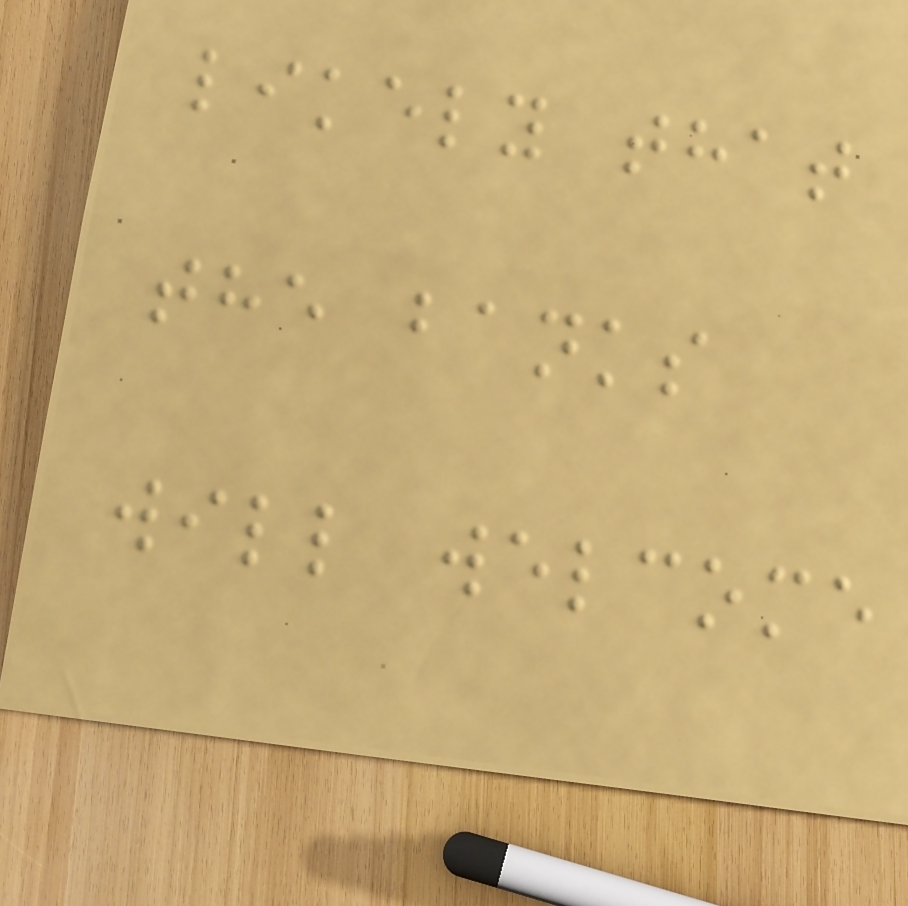likely that
the banks
will welcome
